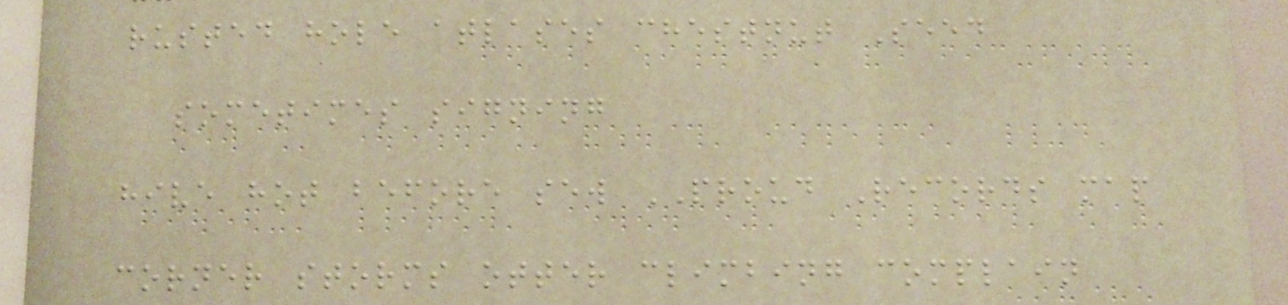rusted hole atlases chestnut Seed
sometimes signing
hive hot before sew PROUD Records map
corner storms otter climbing complain
